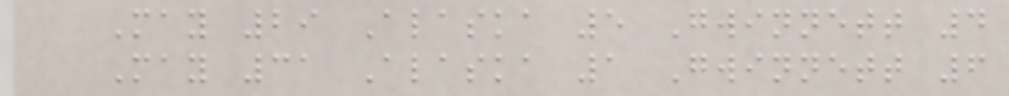May 29 Alaska 5 Gwinnett 4
May 31 Alaska 1 Gwinnett 6
